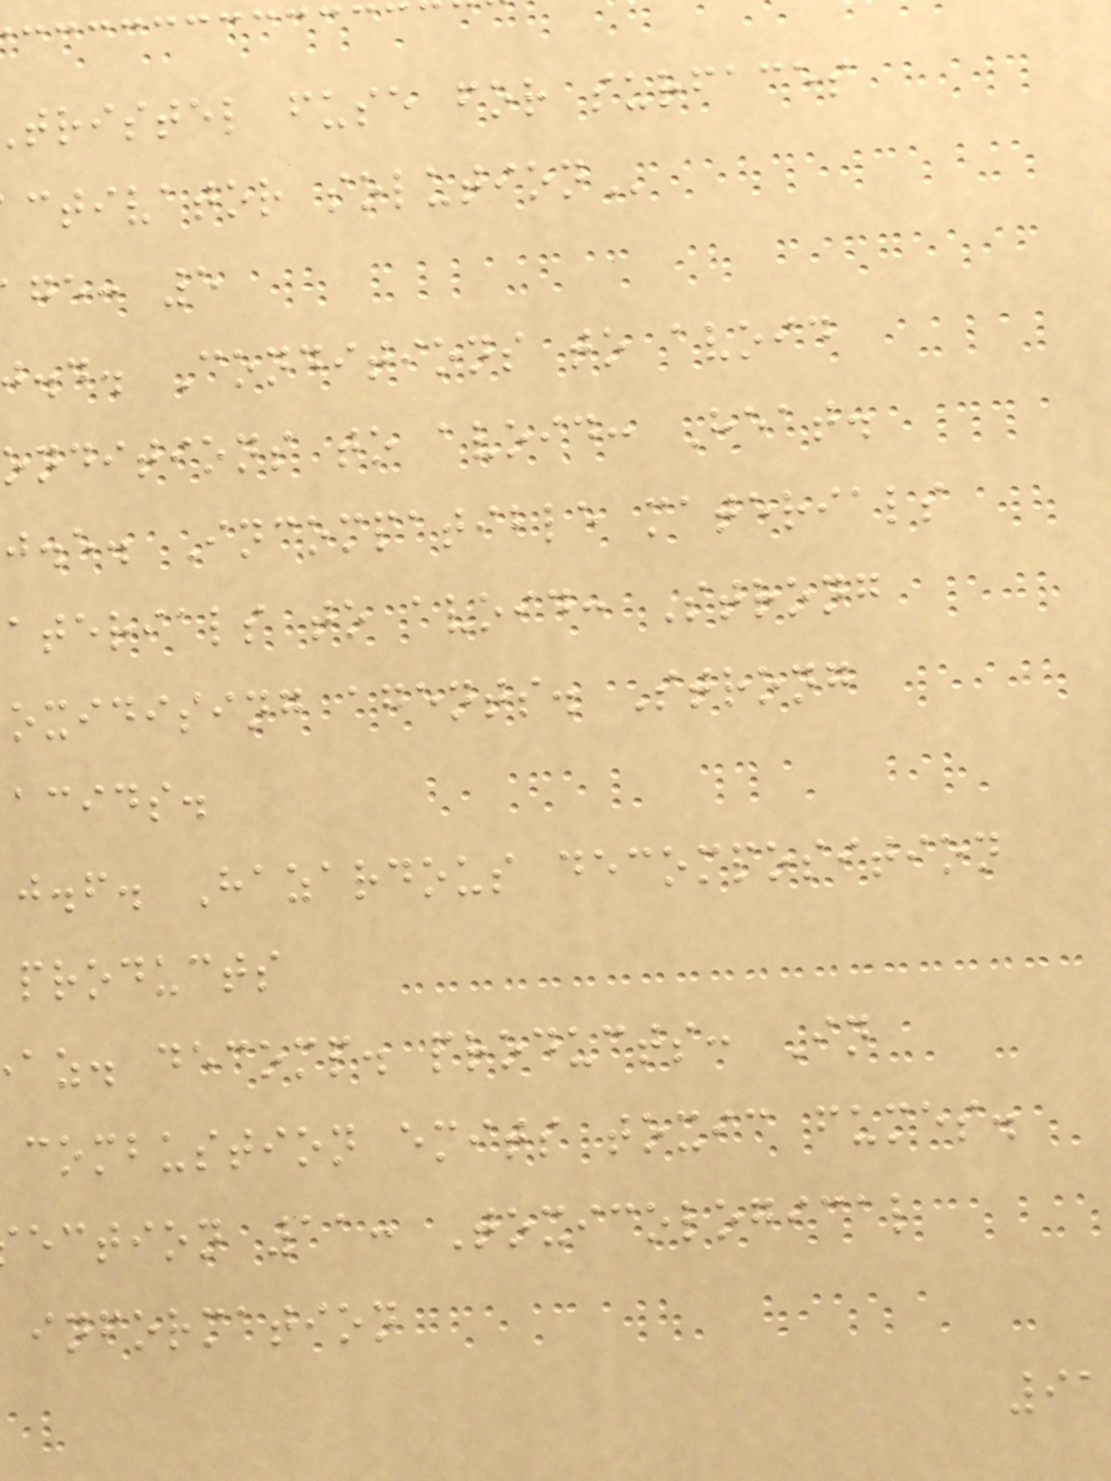tristel fuse for surfaces
ctivator
ge: 5
.d. Conditions to avoid
onditions to avoid: Heat.
j.e. Incompatible materials
aterials to avoid: Strong
oxidising agents. Strong
acids.
j.f. Hazardous decomposition
products
az. decomp. products: In
combustion emits toxic fumes.
ection 11: Toxicological
information
91
